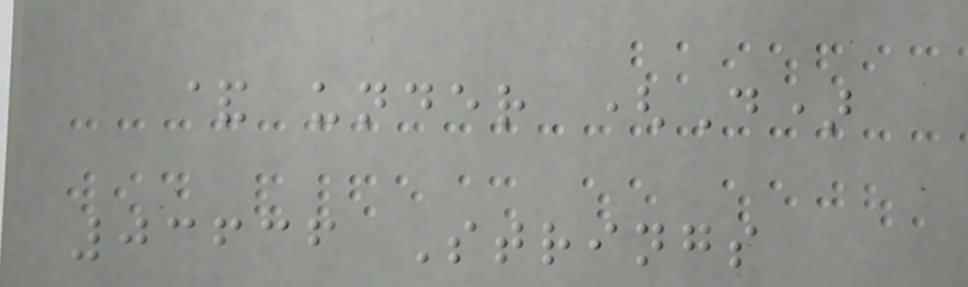& under (D)
03636 Strings
